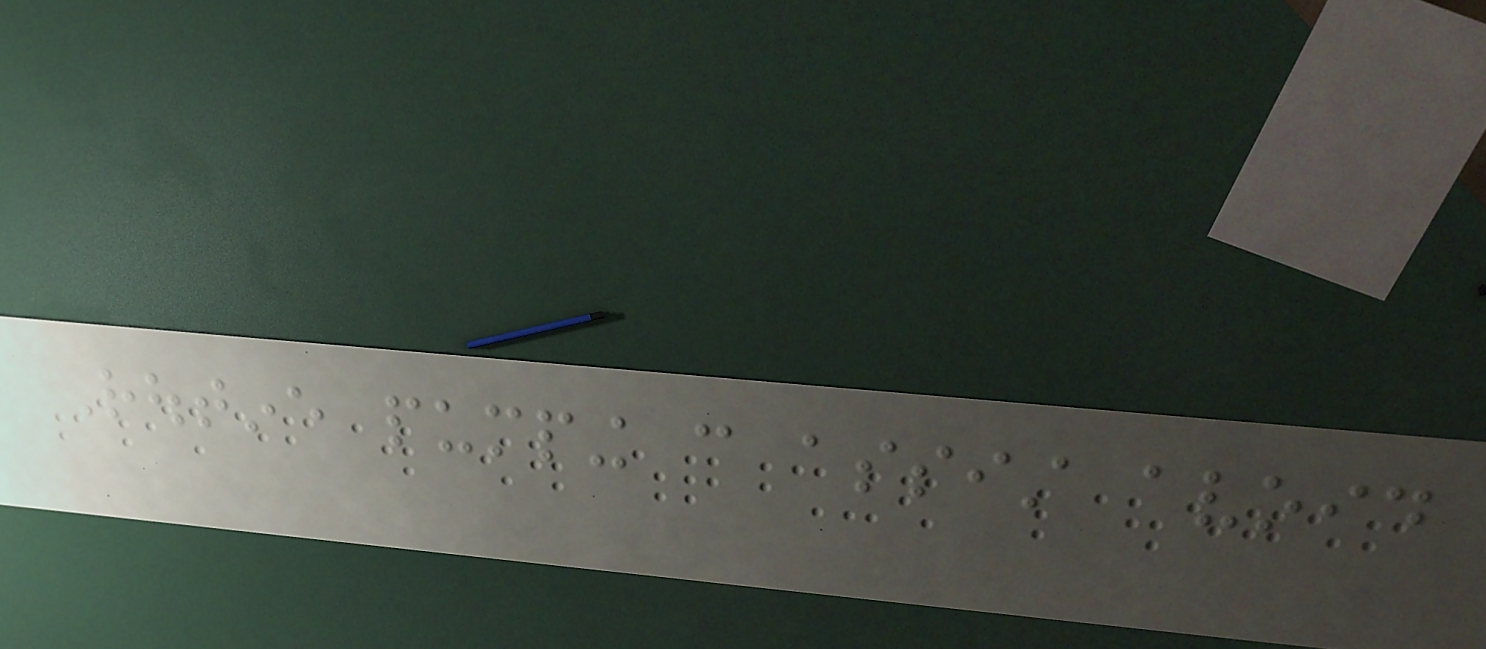Routine pumping can assist avoid
